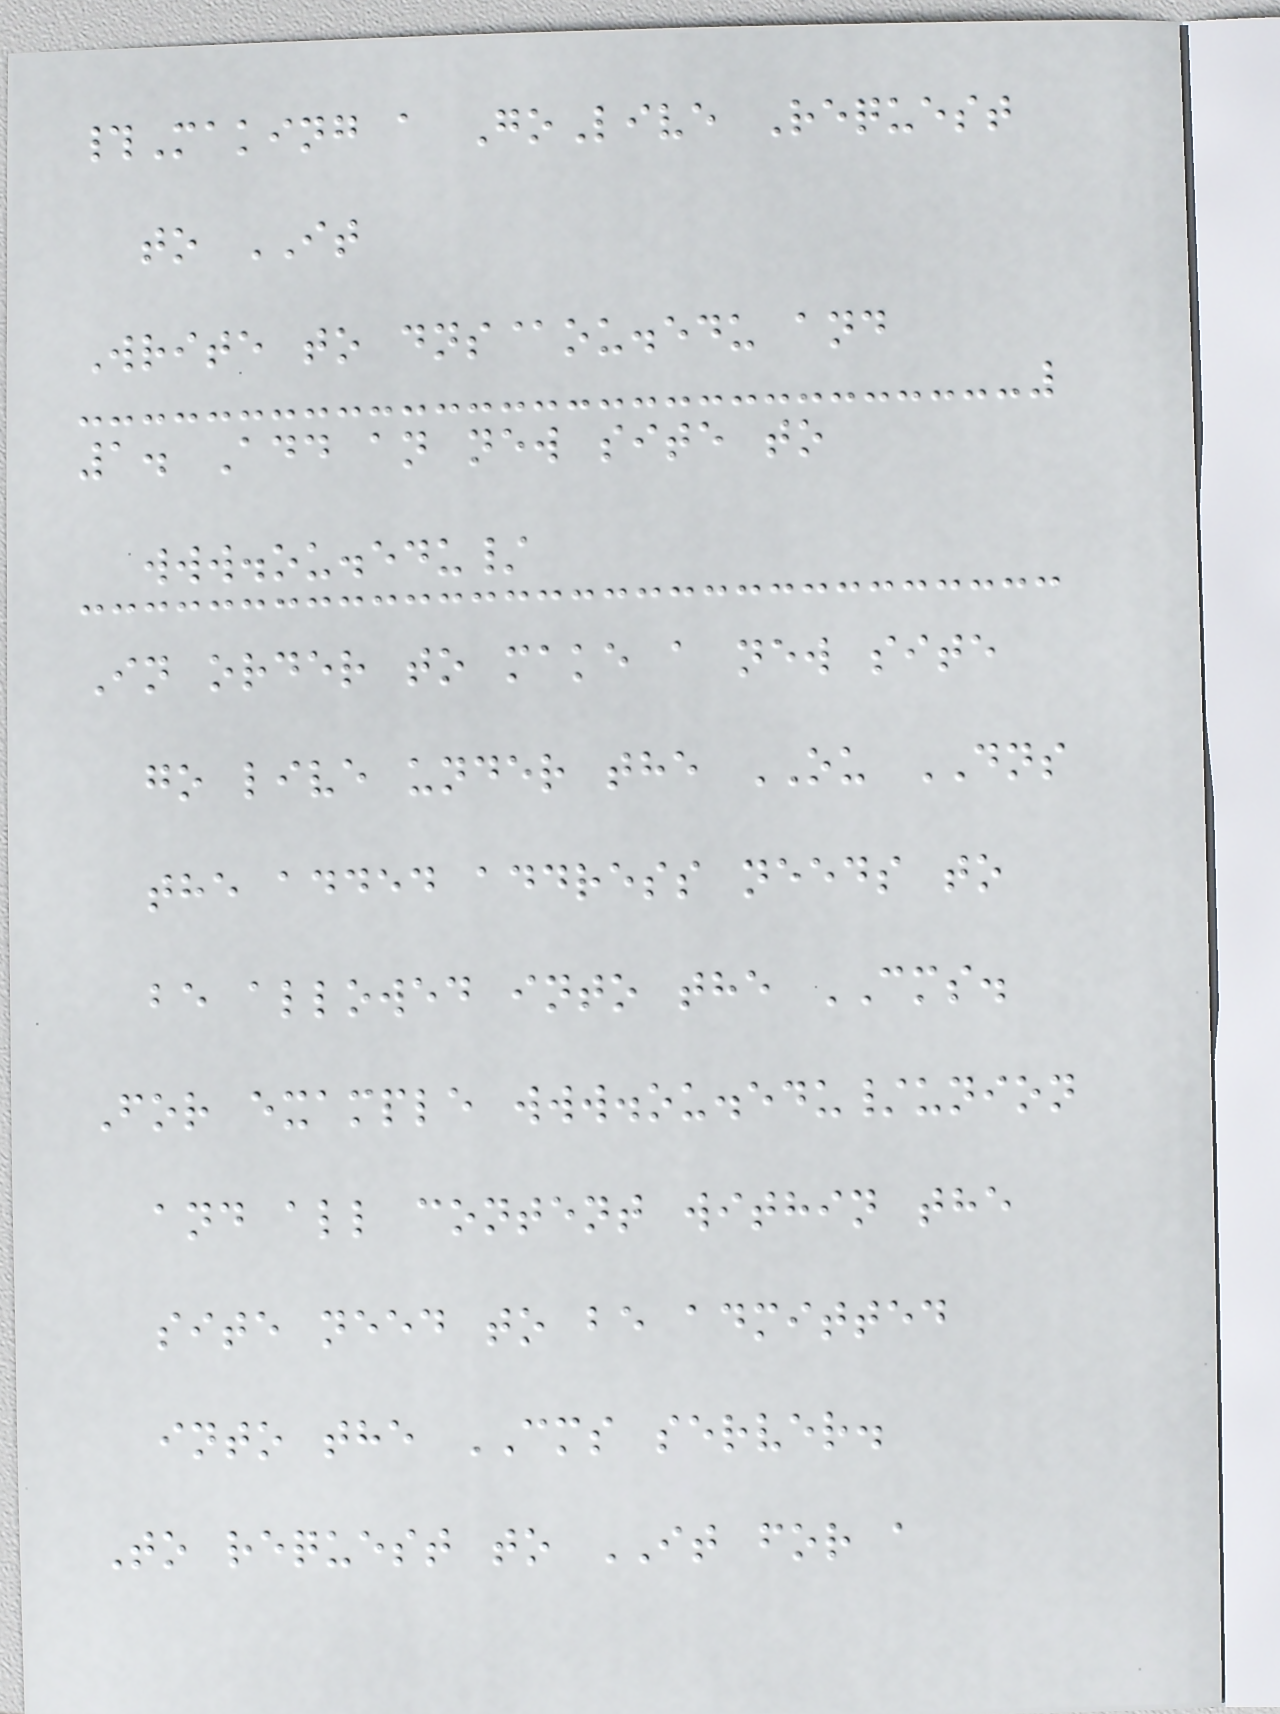#Making a GoLive Request
to IT
Write to dns@ou.edu and
1. Add an new site to
www.ou.edu/
In order to make a new site
go live under the OU DNS
the added address needs to
be allowed into the CMS.
For example www.ou.edu/union
and all content within the
site need to be admitted
into the CMS server.
To request to IT for a
